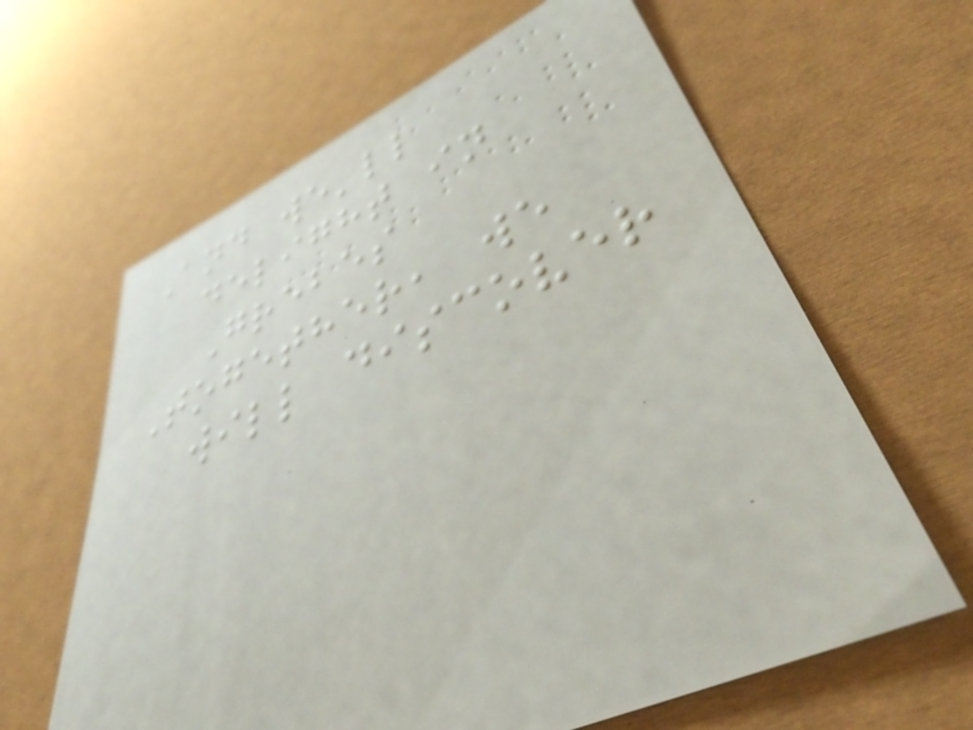And we'll
delight in
Grebes
Together, we
will discover
